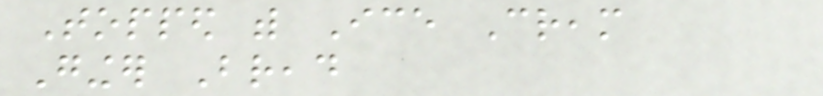Topped with Ice Cream
Ginger Bread
